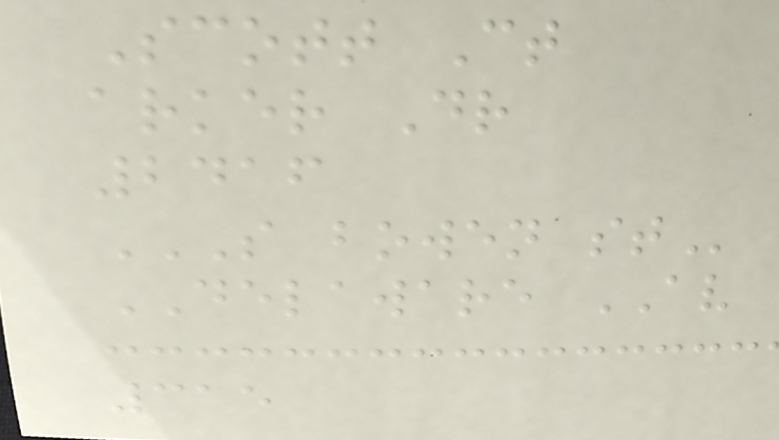Scott Ct
arker Dr
2416
S BOWEN ST
DELAWARE AV
315
